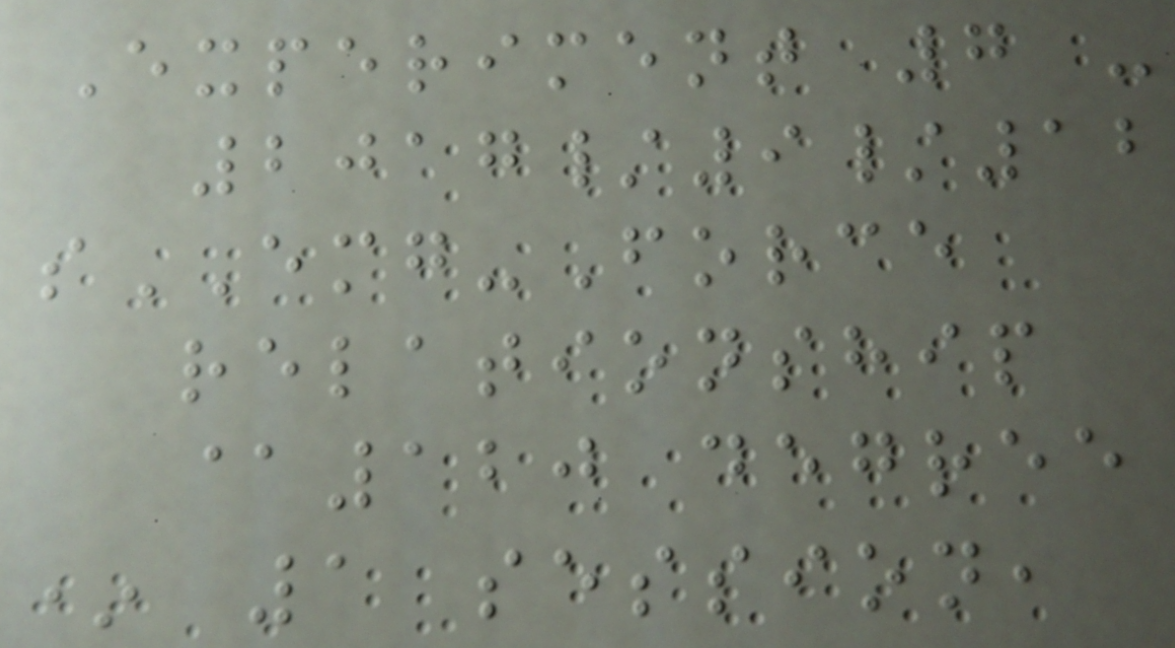Experiment 7 -
2017/9/12
sEMG-Force
relationship
@120 degree
* 1 session,
